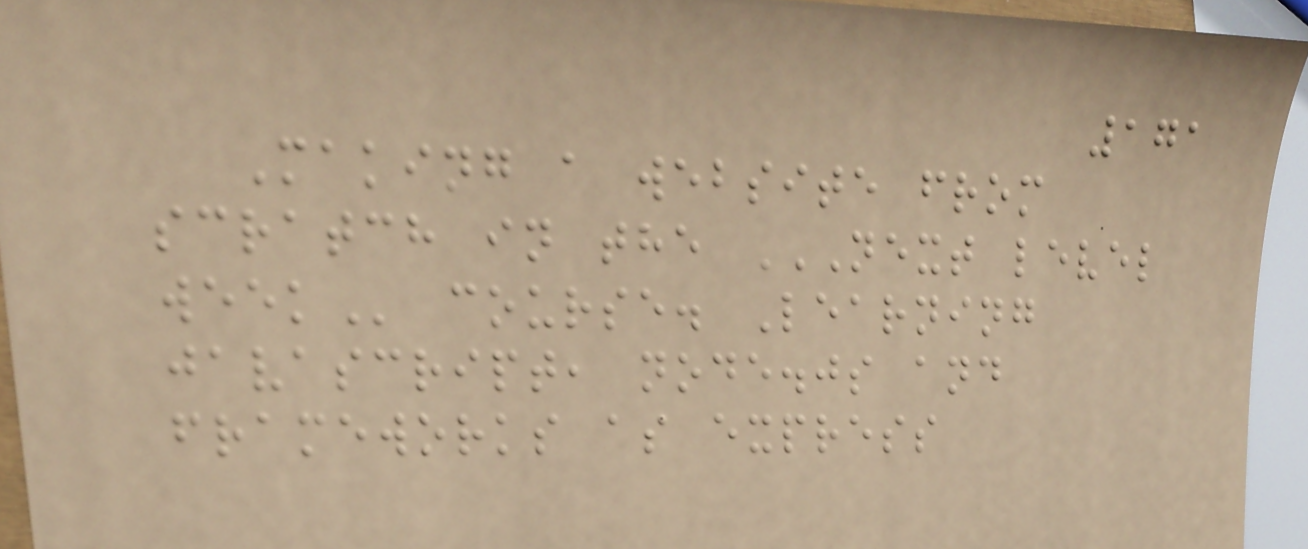171
Making a website from
scratch in the NEXT LEVEL
WEEK course. Learning
javascript, node.js and
frameworks as express
